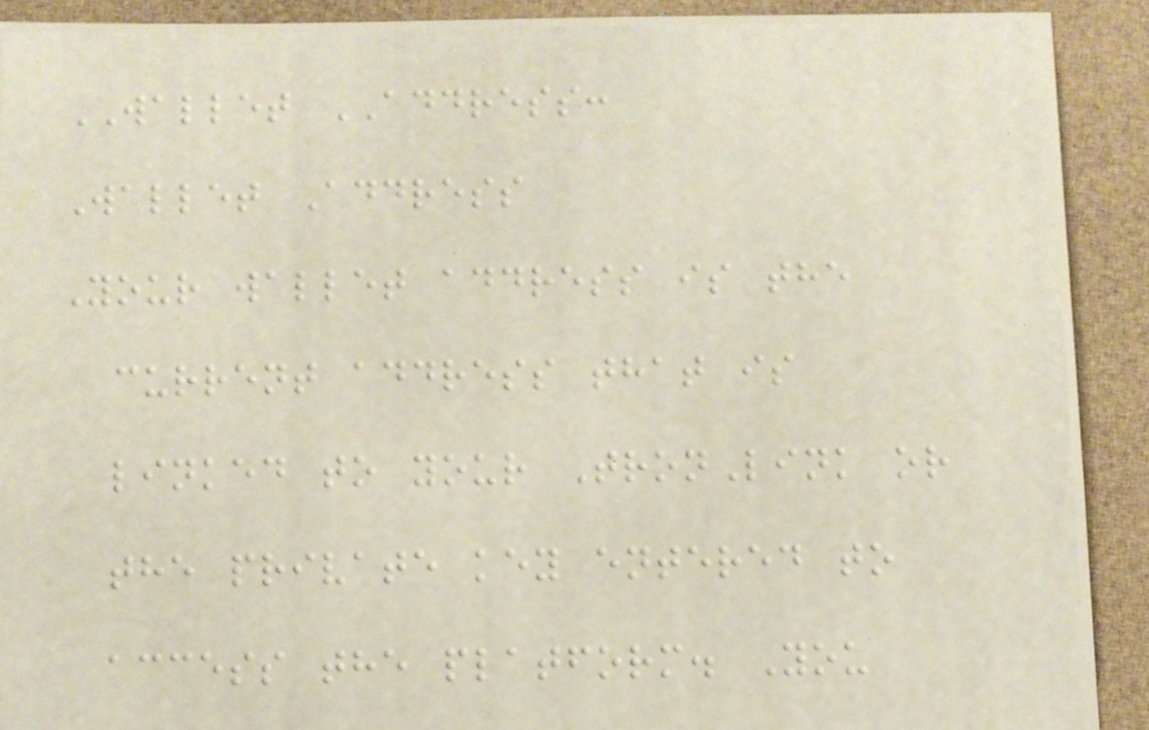WALLET ADDRESS:
Wallet Address
Your wallet address is the
current address that is
linked to your TronLink or
the private key entered to
access the platform. You
